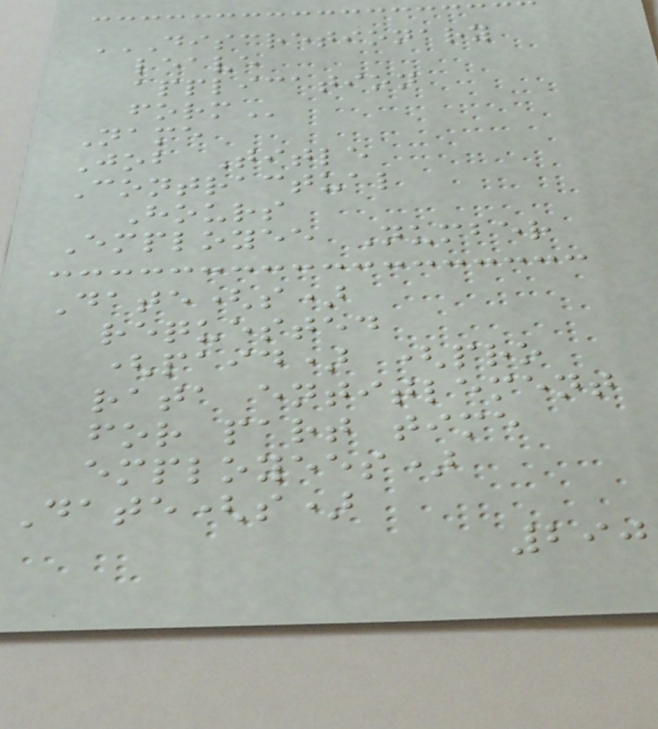DISCRETIONARY
LEAVE
APPLICATION
FORM
Name
Job Title
Contractual
Hours
Employee Number
Date(s)
requested
(paid) (pro
rata entitlement
for part time
employees)
Date(s)
290
